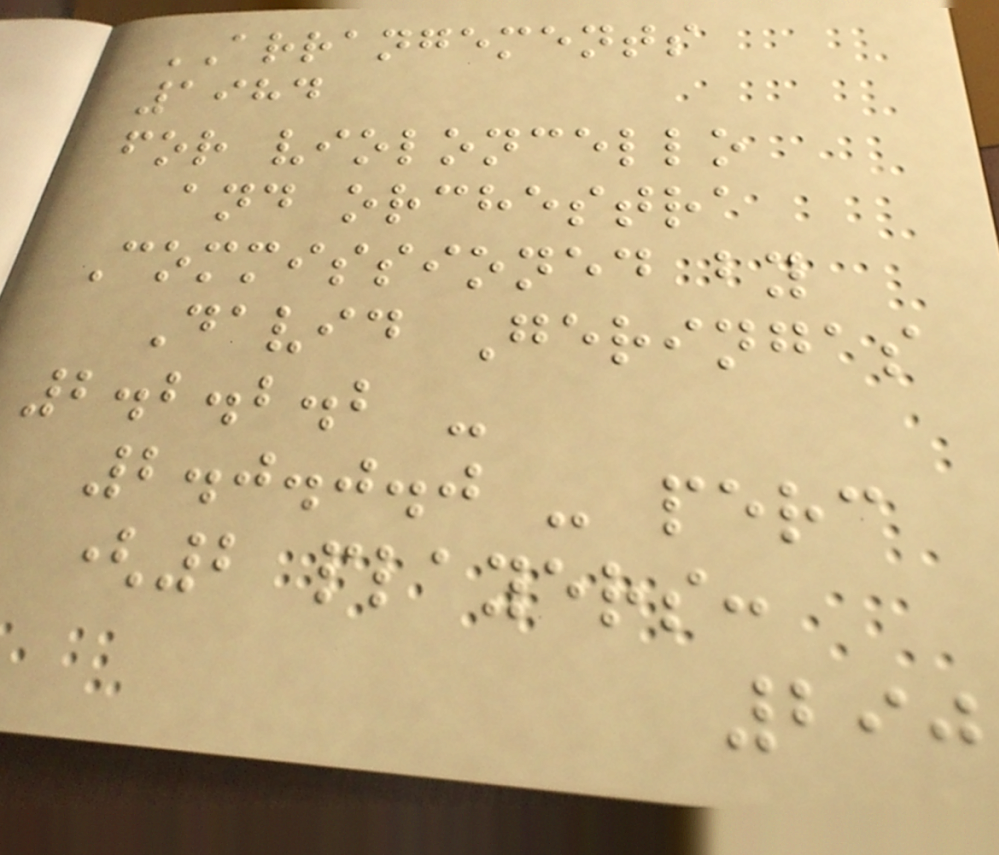ARRANGEMENTS
1984
for violoncello
and orchestra
Commissioned by
David Geringas
2.2.2.2 -
2.0.0.0 - perc
(2 players:
290
